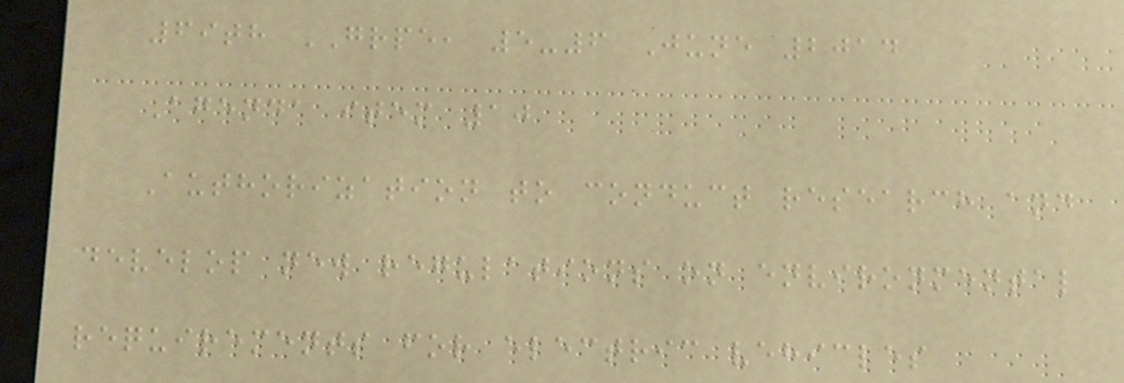69th GRPE, 5-6 June 2014
Agenda item 10
Authorization to conduct research and
develop new regulations on environmental
requirements for electric vehicles
